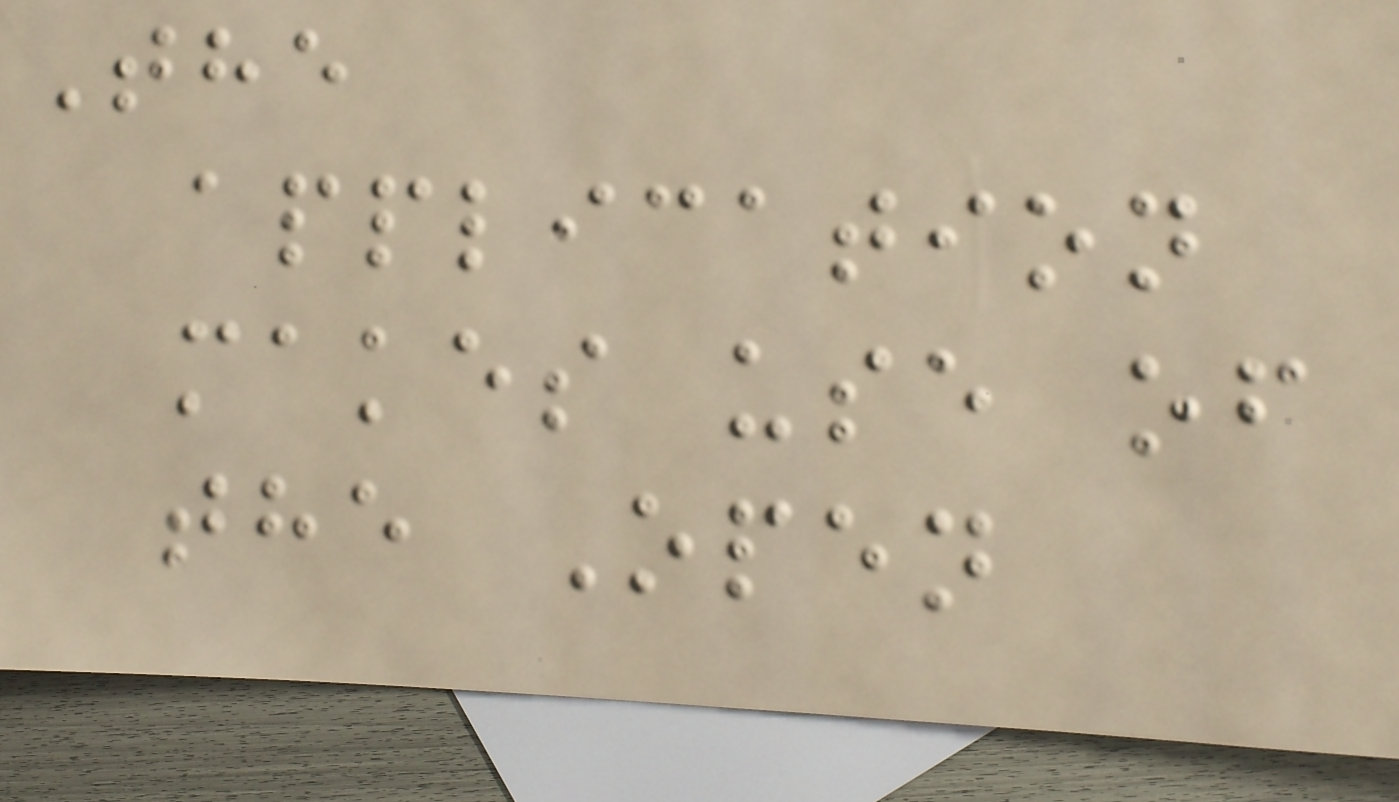The
application
makes use of
the Open
